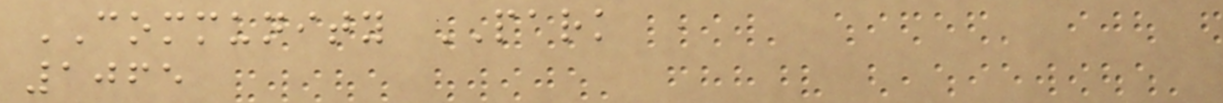COMMUNITY PARK
1065
